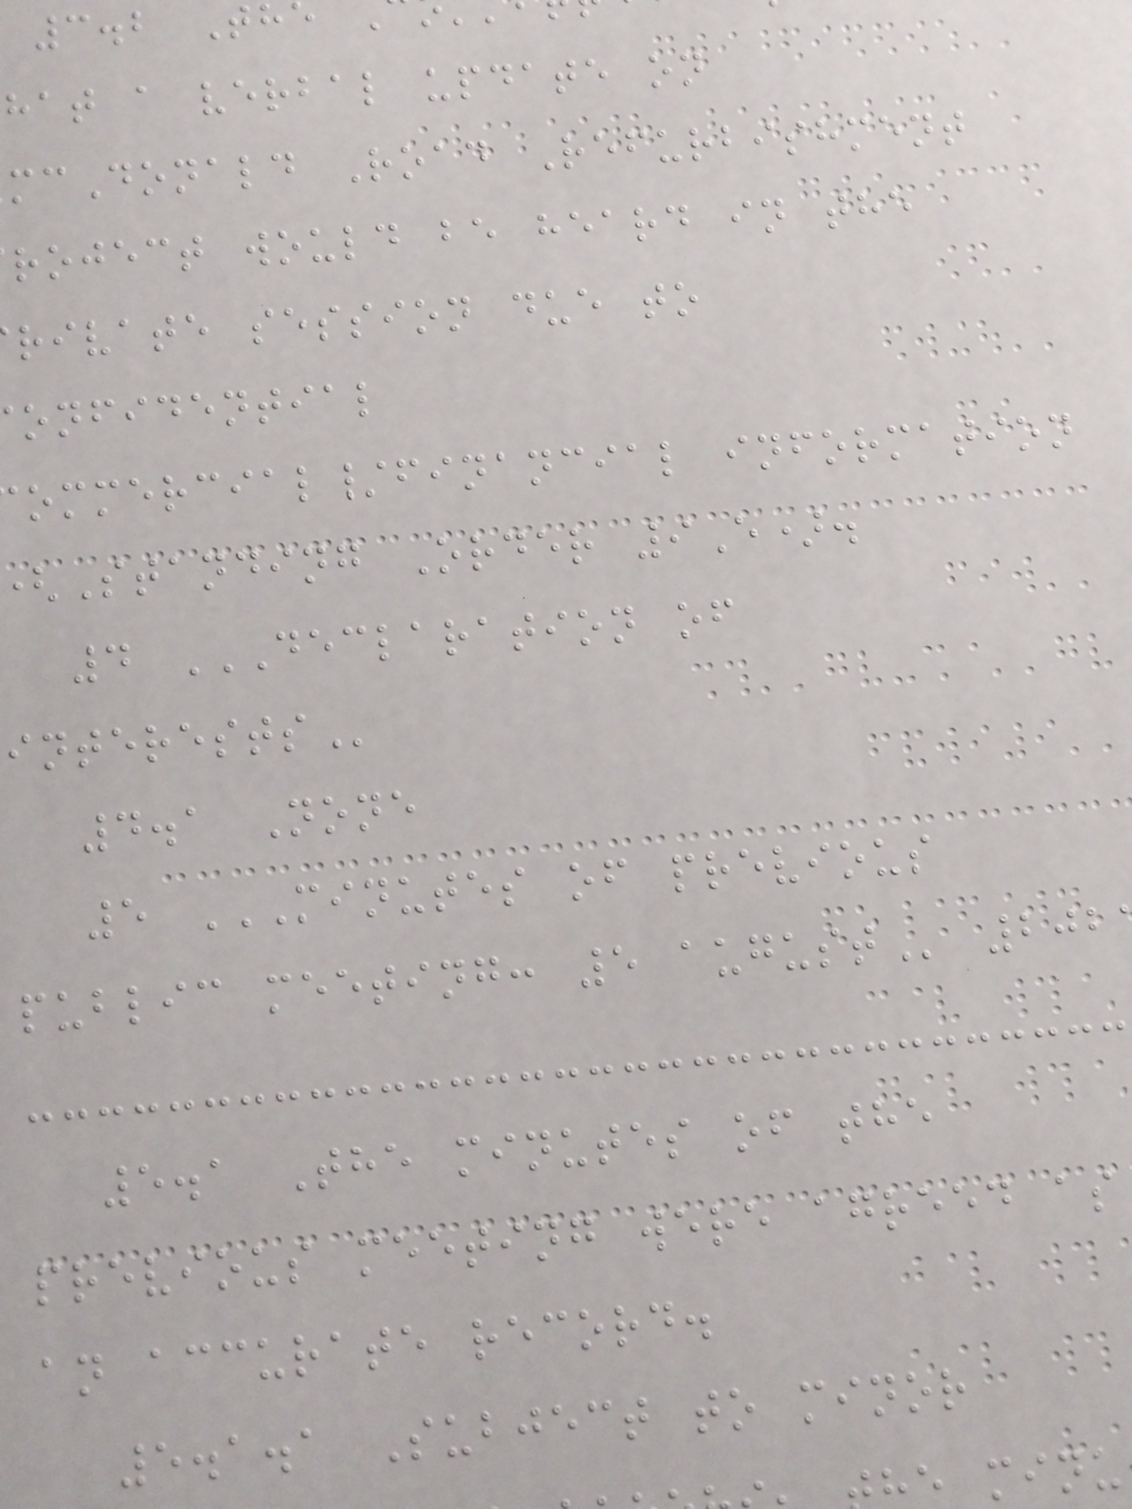3.2 Th
hat a verbal update on
cDonald Road Refurbishment
roject would be heard in the
rivate session due to
onfidential
ommercial/financial information
Standing Order 9E).
4 DECLARATION OF
4.1 None
5 MINUTES OF PREVIOUS
public meeting: 5
5.1 The minutes of the
previous meeting were agreed as
an accurate record.
5.1.1 Subject to minor
